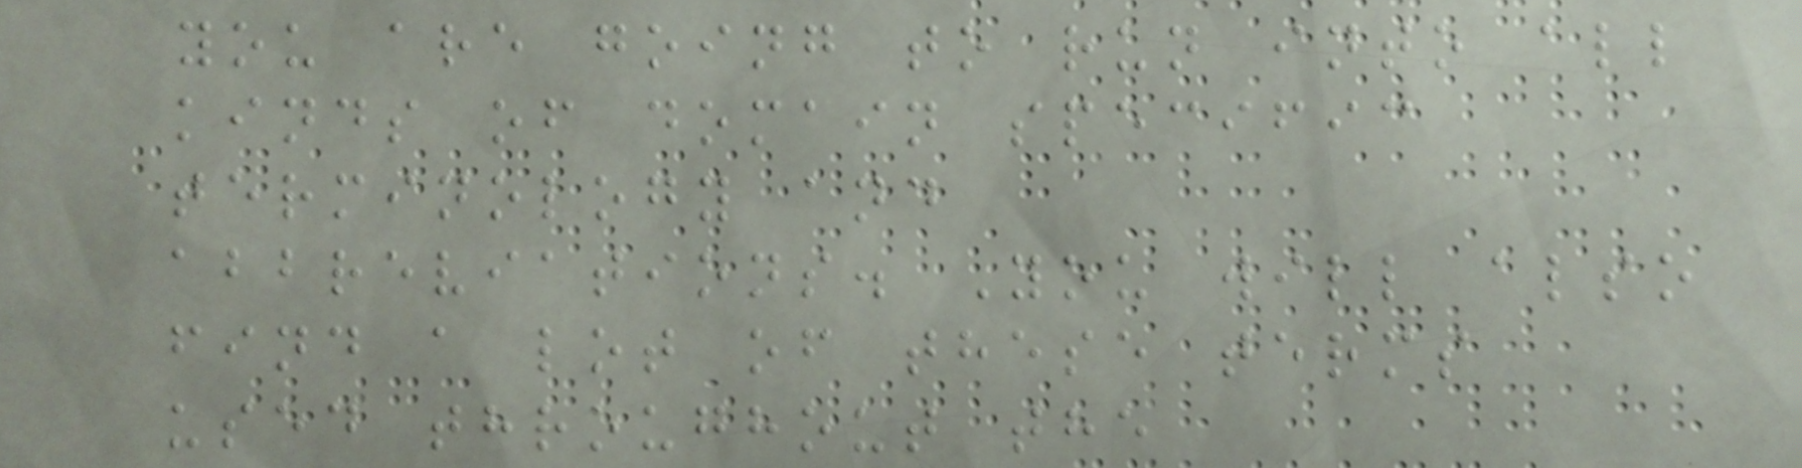you are going to run into all
kinds of domain specific
terminology and
abbreviations. You will also
find a lot of these terms
used throughout the
